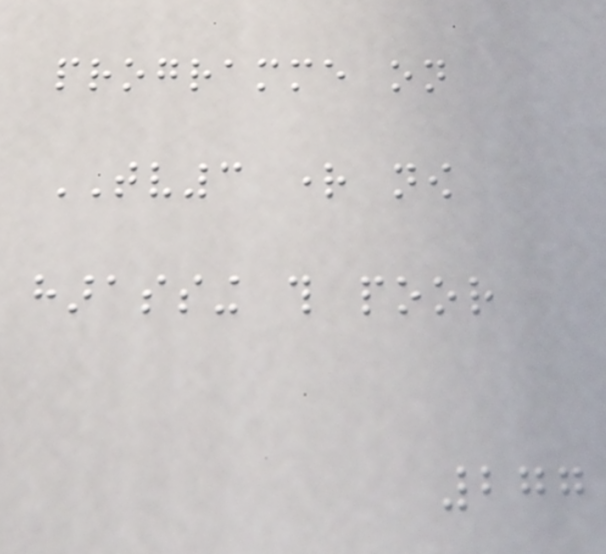programme on
TV3 right now
harassing this poor
277
